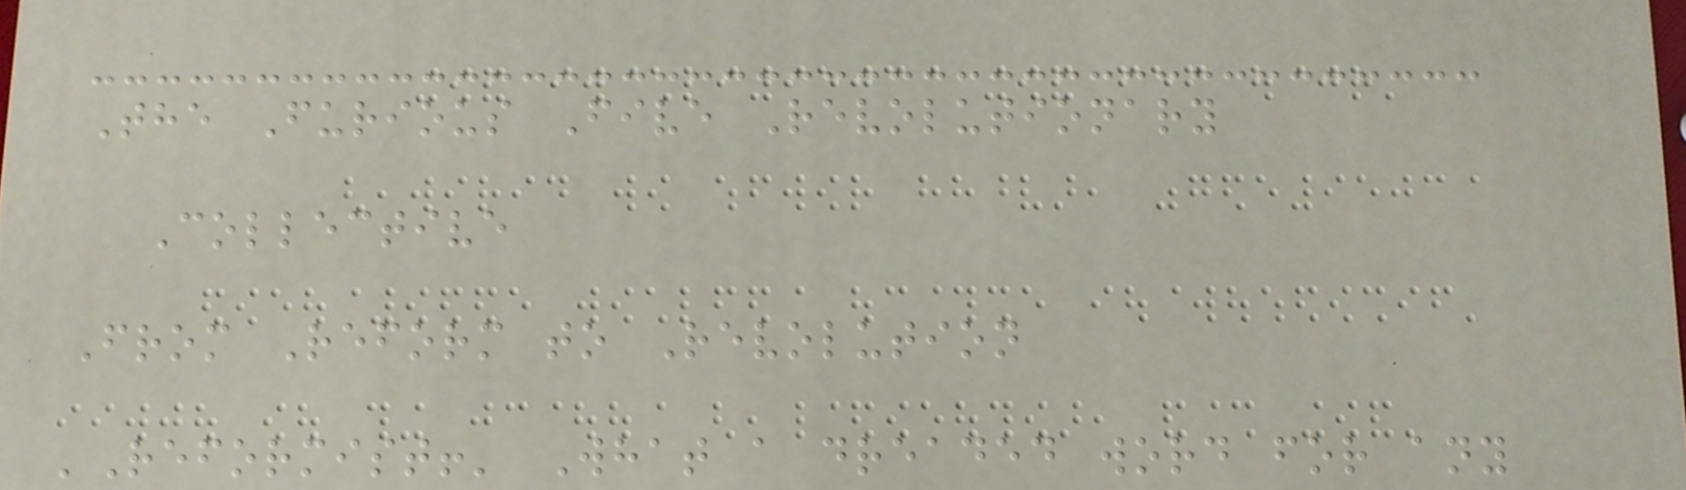The Furious Five Revolutionary
Collective
From Reform to Revolution
'Reformist!' What a dreaded word for any
